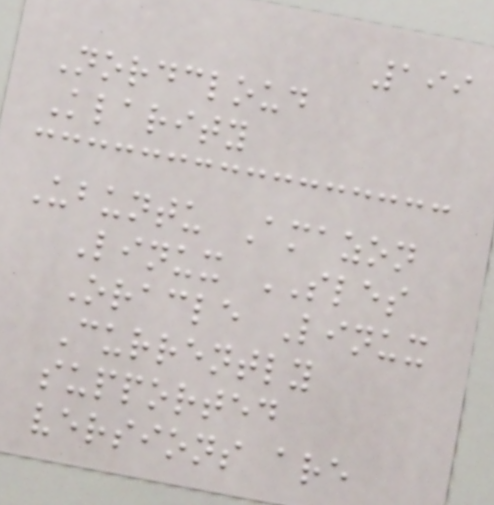199
Nordcloud
Klarity
Ubuntu Amazon
Linux SLES
Oracle Linux
Currently
supported
versions are
